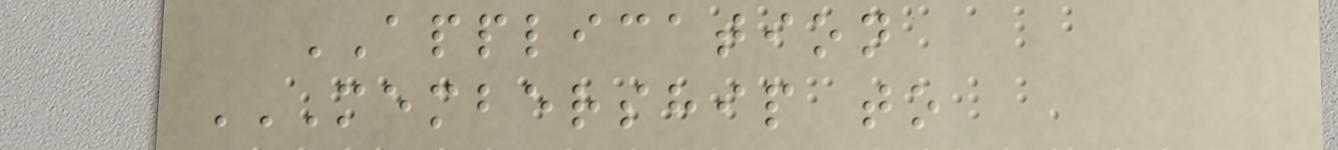APPLICATION
MEMBERSHIP TO
